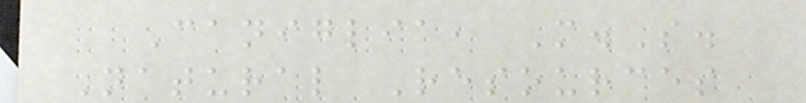Caniglia, M.S.
Natural Resources
